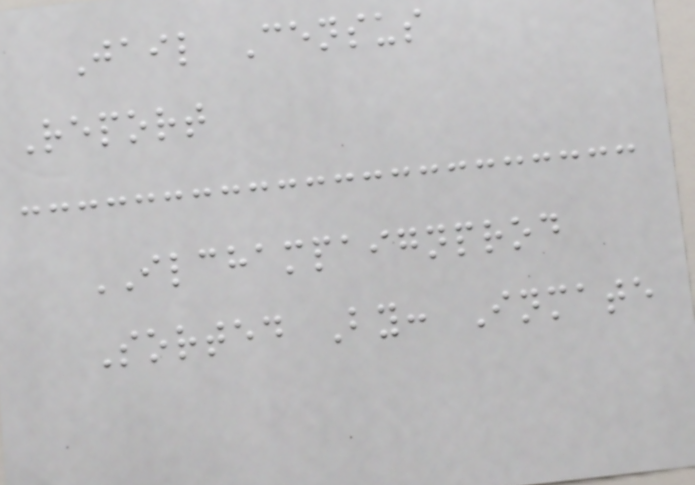Jail Census
Report
ILCHAMPAIGNPROD
Sorted By: Inmate
